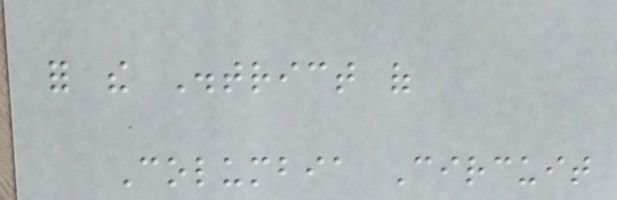for the District of
Columbia Circuit
